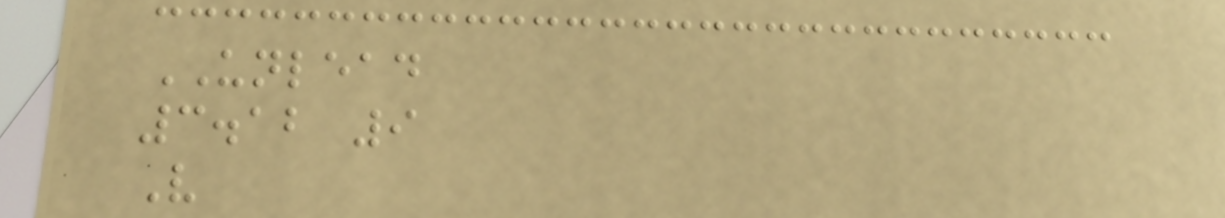UNLEAD
3.12 9
V
